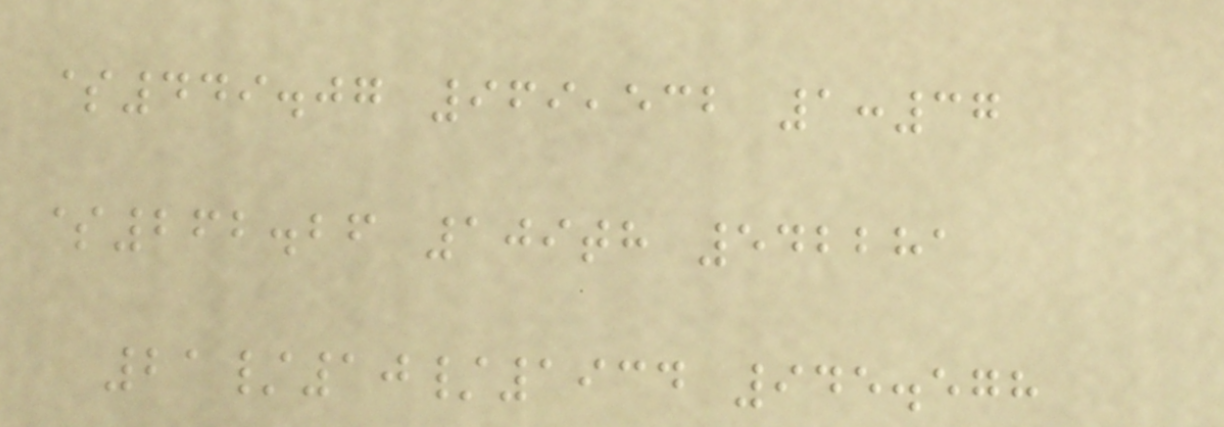$449.07 969,532 1:37
$262.26 109th 542281
21/10/1934 945.578
